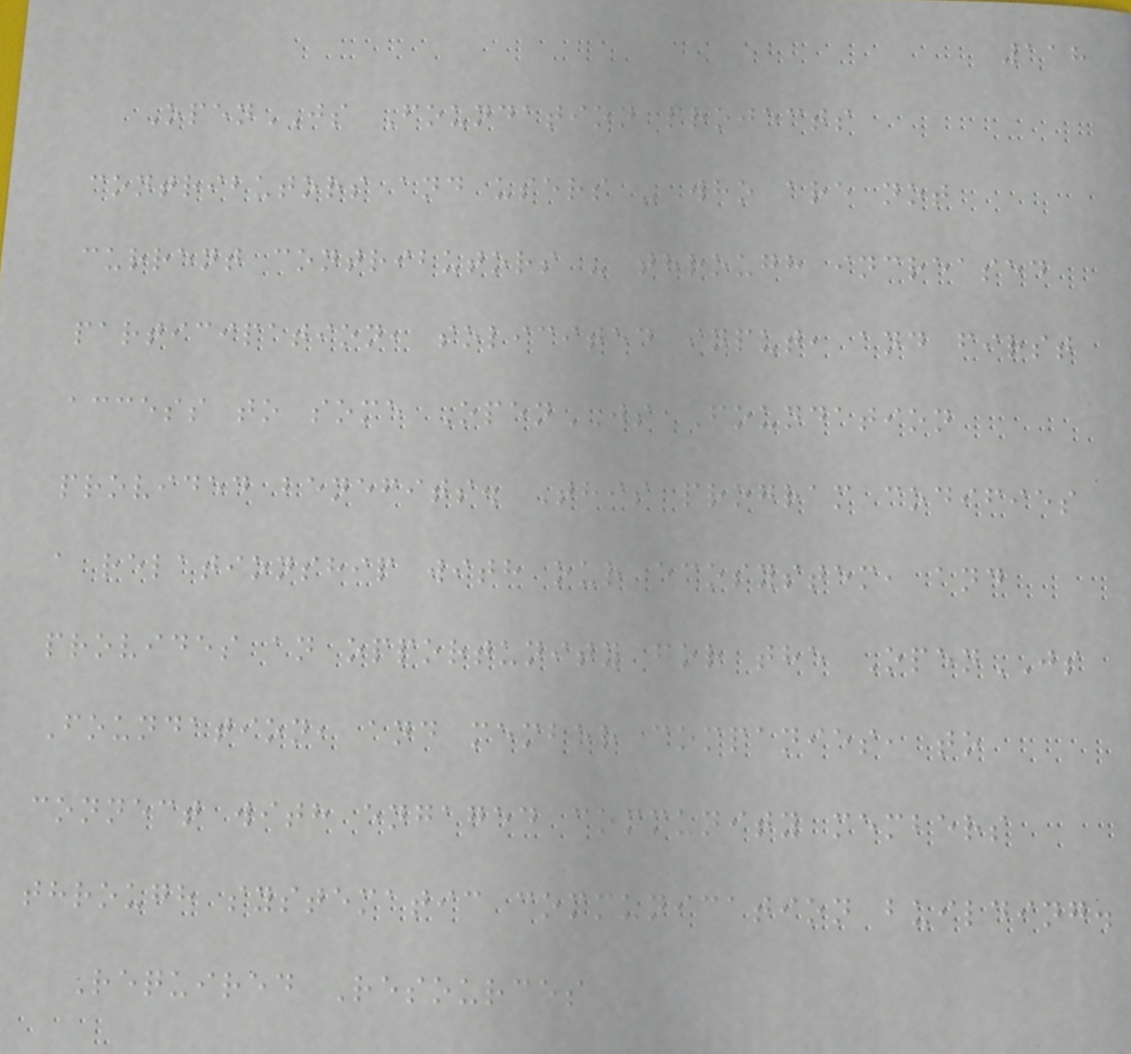118
OpenJS Foundation projects
contributors and users - who are not
current contributors - through increased
participation, solicited input, and first
access to some OpenJS Foundation
provided benefits. This program codifies
a relationship with our ecosystem, and
provides an opportunity for the OpenJS
Foundation, and member companies, to
connect with engaged community members
through systematic communication building.
Required Resources
